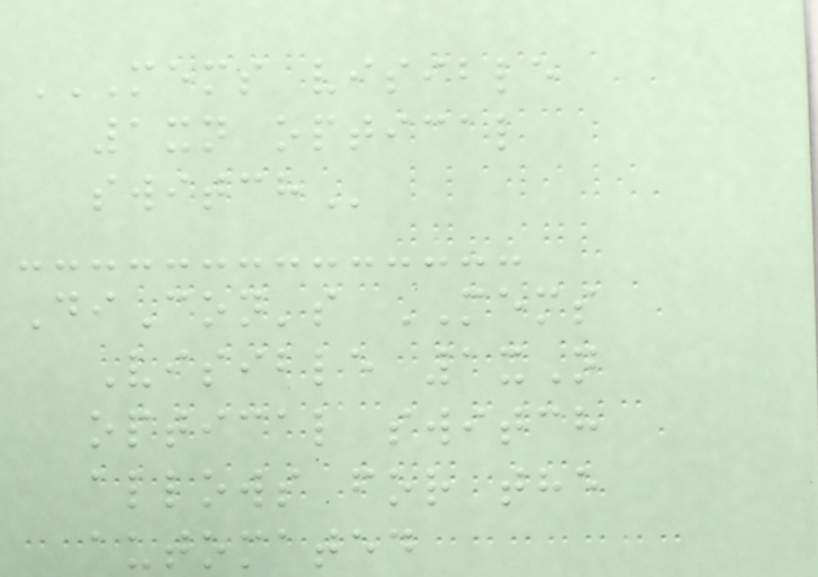MEMS VISIBLE
1XN OPTICAL
SWITCH
DiCon's MEMS
Visible 1xN
optical switch
allows for the
automated
